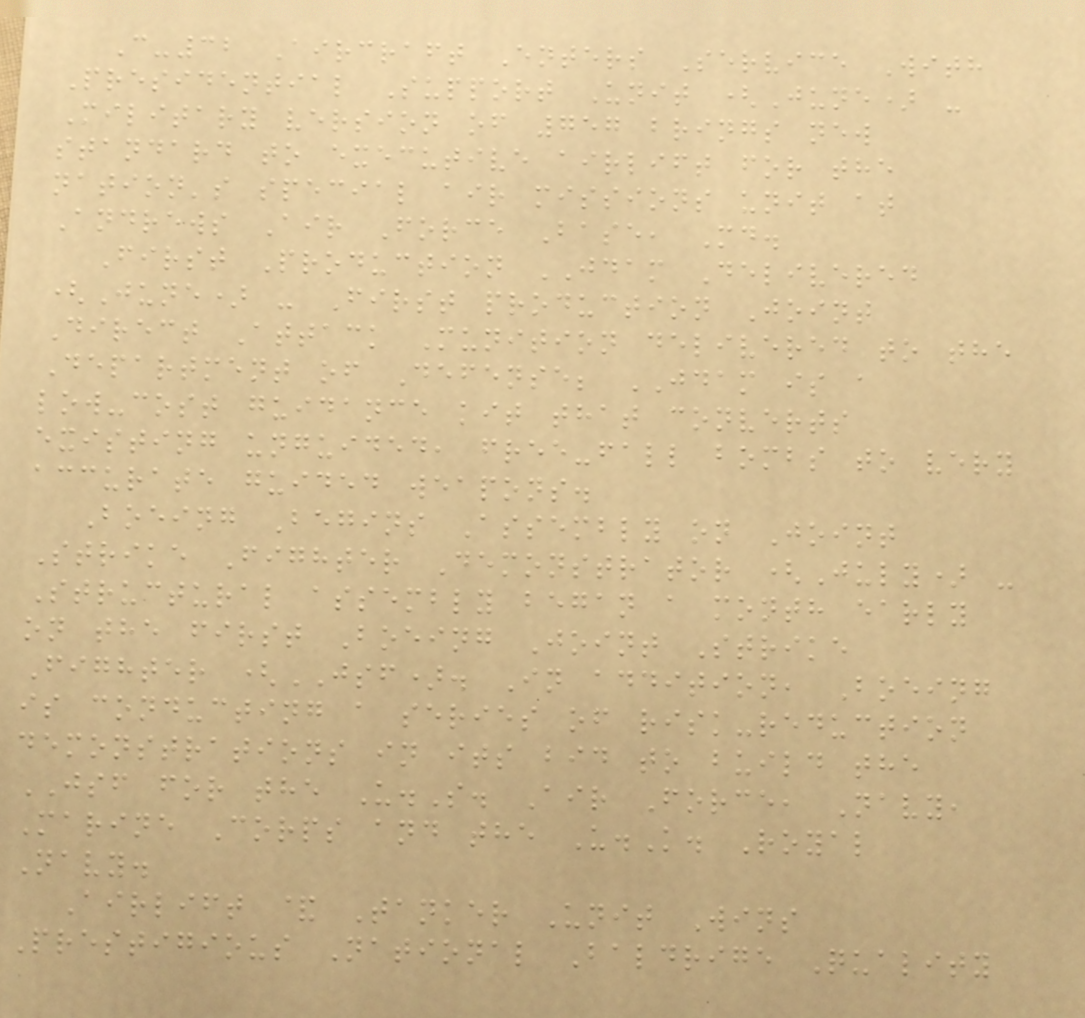C-32 Aircraft Enters Service With
Presidential Support Unit (June) -
Military version of 757 brings new
standard to executive airlift for the
nation's special air missions unit at
Andrews Air Force Base, Md.
First Production JDAM Delivered
(June) - First production Joint
Direct Attack Munition delivered to the
Department of Defense; JDAM is a
low-cost guidance kit that converts
existing unguided, free-fall bombs to very
accurate guided weapons.
Boeing Begins Assembly on Joint
Strike Fighter Demonstrator (July) -
Structural assembly began a month early
on the first Boeing Joint Strike
Fighter (JSF). In addition, Boeing
is conducting a series of risk-reduction
demonstrations in its bid to build the
JSF for the U.S. Air Force, Navy,
Marine Corps and the U.K. Royal
Navy.
Airlift & Tanker Unit Wins
Prestigious National Baldrige Quality
